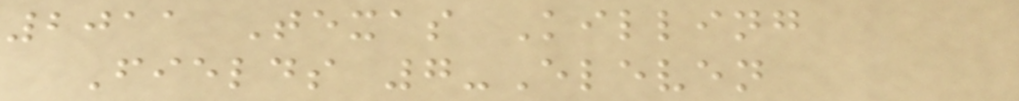2011 Texas Killing
Fields 7-Eleven
